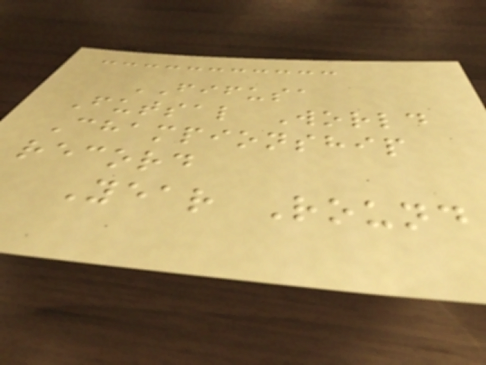FIFUSA
Futsal World
Championship
record
Year Round
